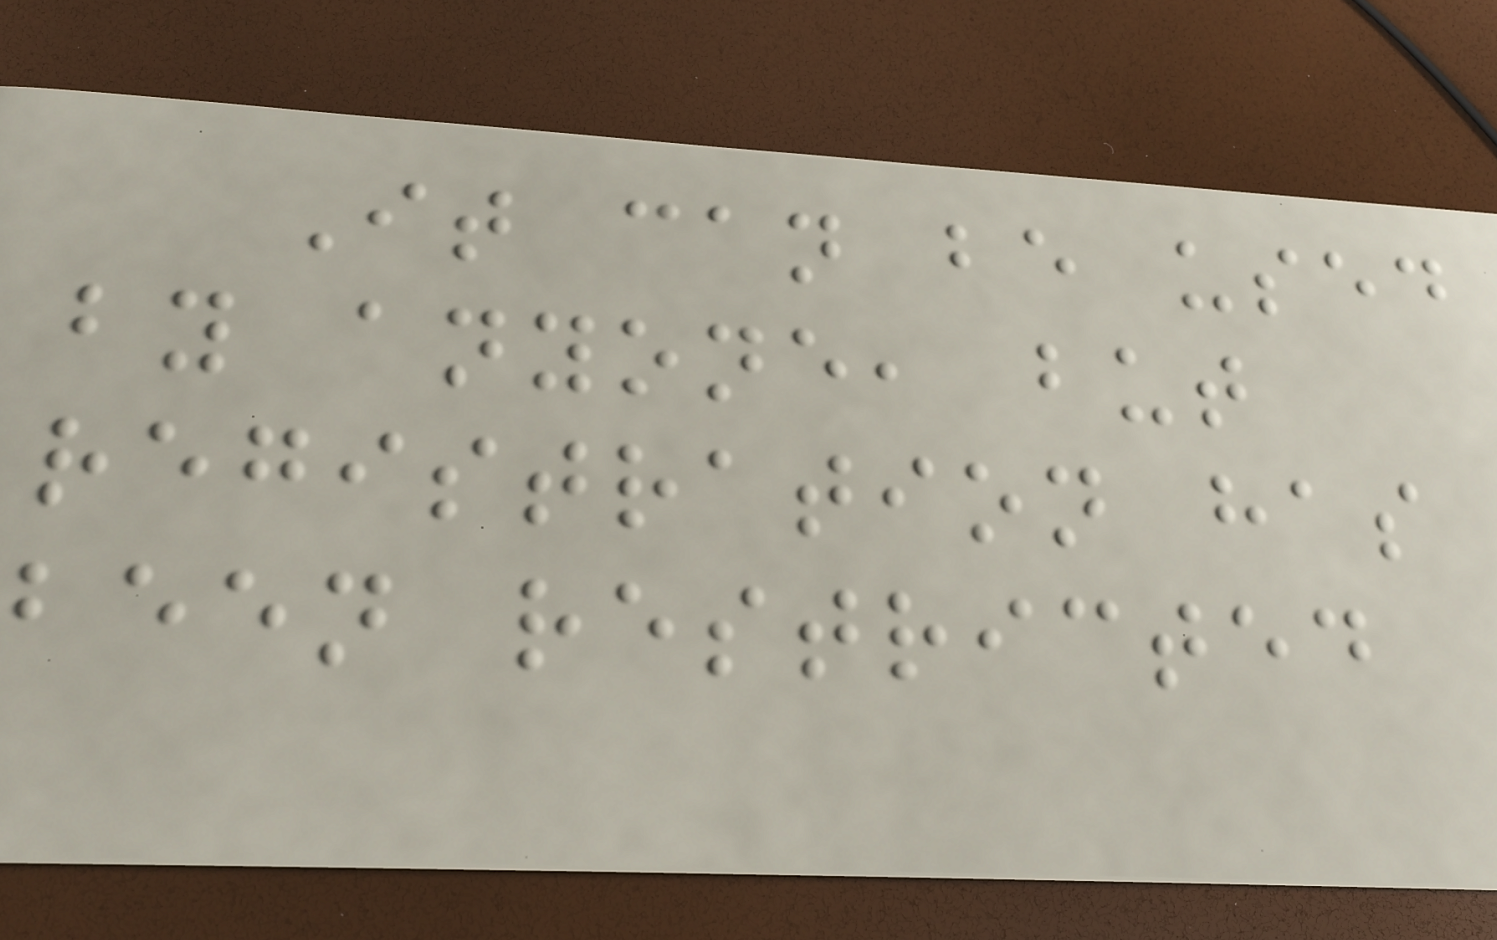It can be used
by anyone, but
registration has
been restricted
